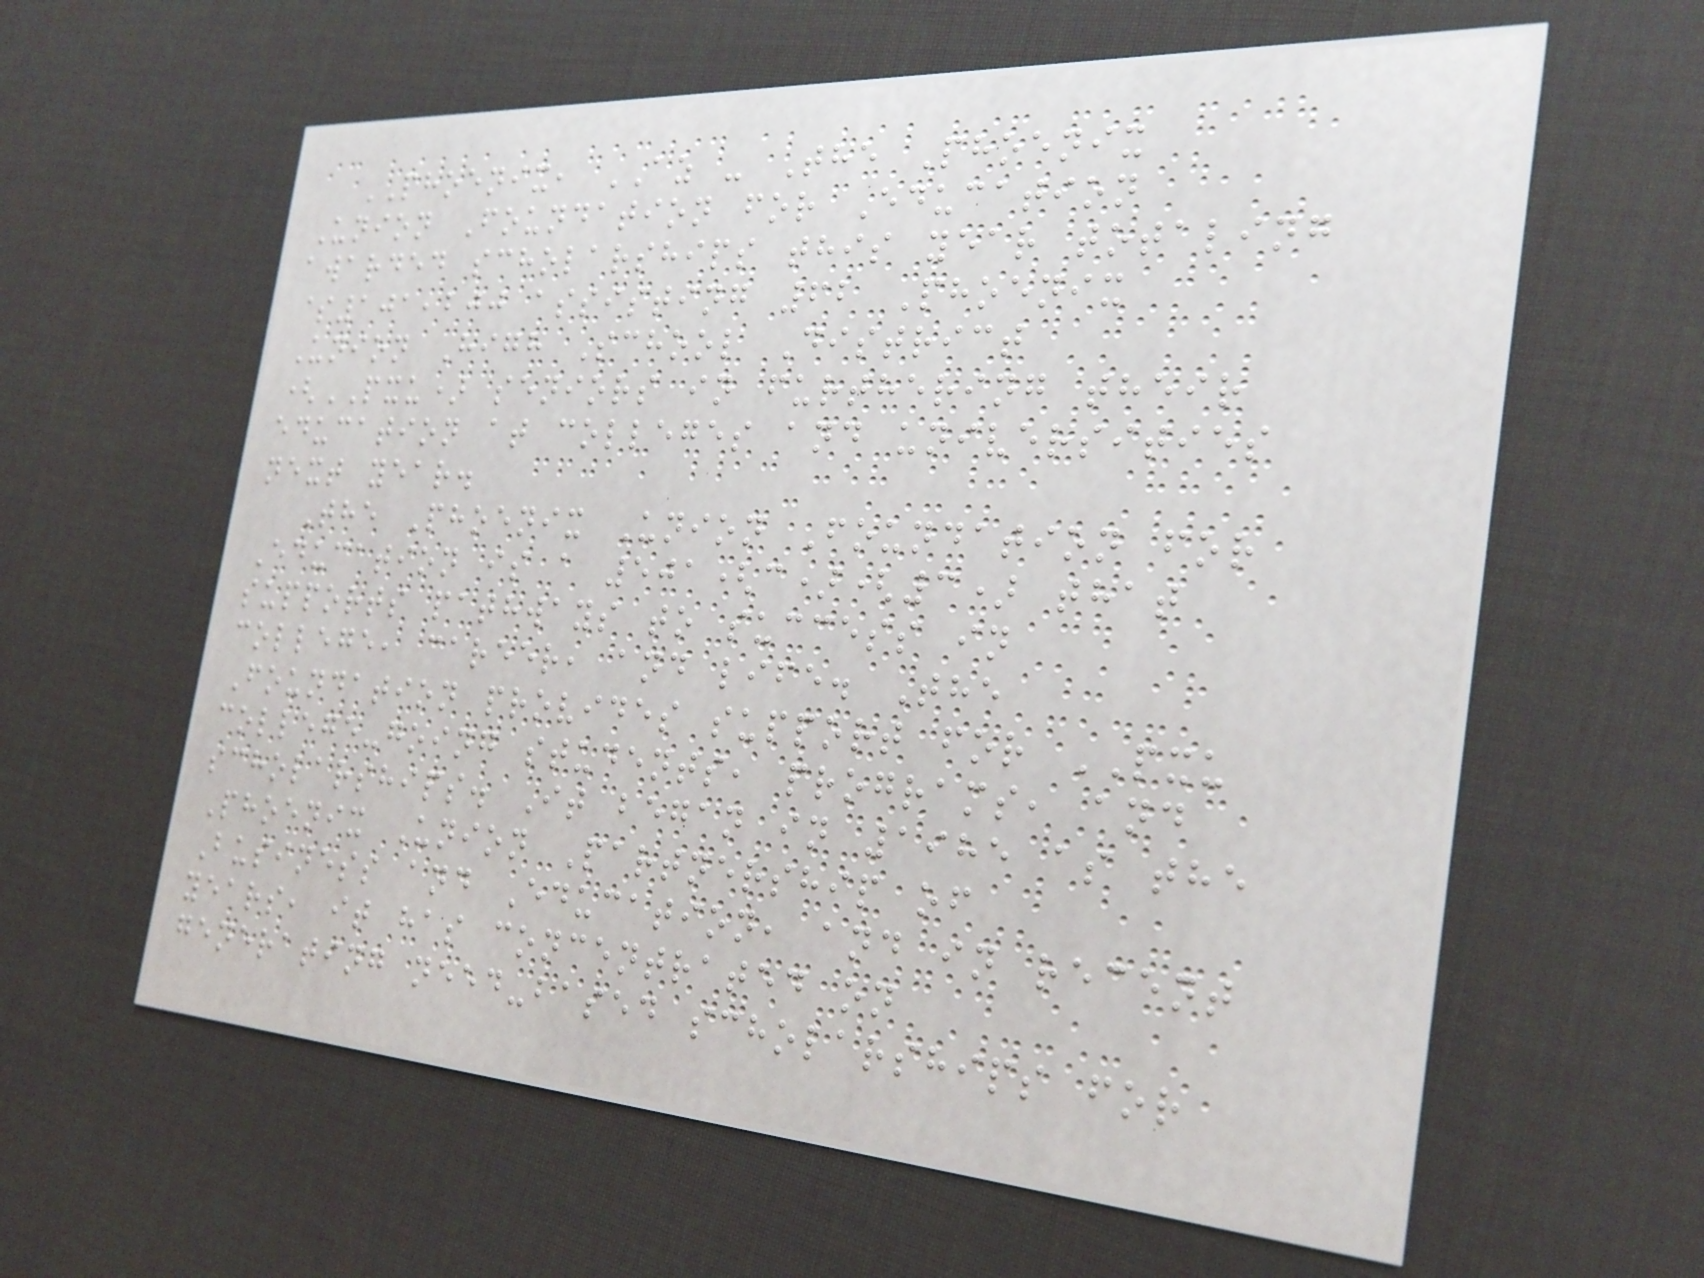PHOENIX, AZ - The Phoenix
Union Foundation for Education
awarded scholarships this year totaling
$101,200 assisting 62 Phoenix
Union High School District
(PXU) seniors in furthering their
education at colleges and universities
next year.
The Phoenix Union Foundation for
Education is a 501(c)(3) that
supports pathways to success in
college, career, and life. The
Foundation provides support for PXU
college-going students, programs, and
scholarships. It began in 1985 as the
Phoenix Union Partnership of
Business and Education, and in recent
years, it has concentrated on
generating need-based scholarships for
